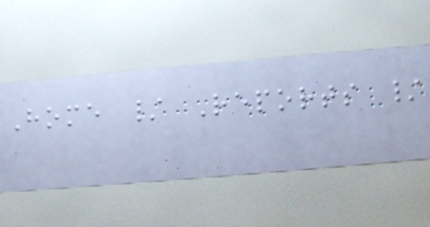Home / Reports /
